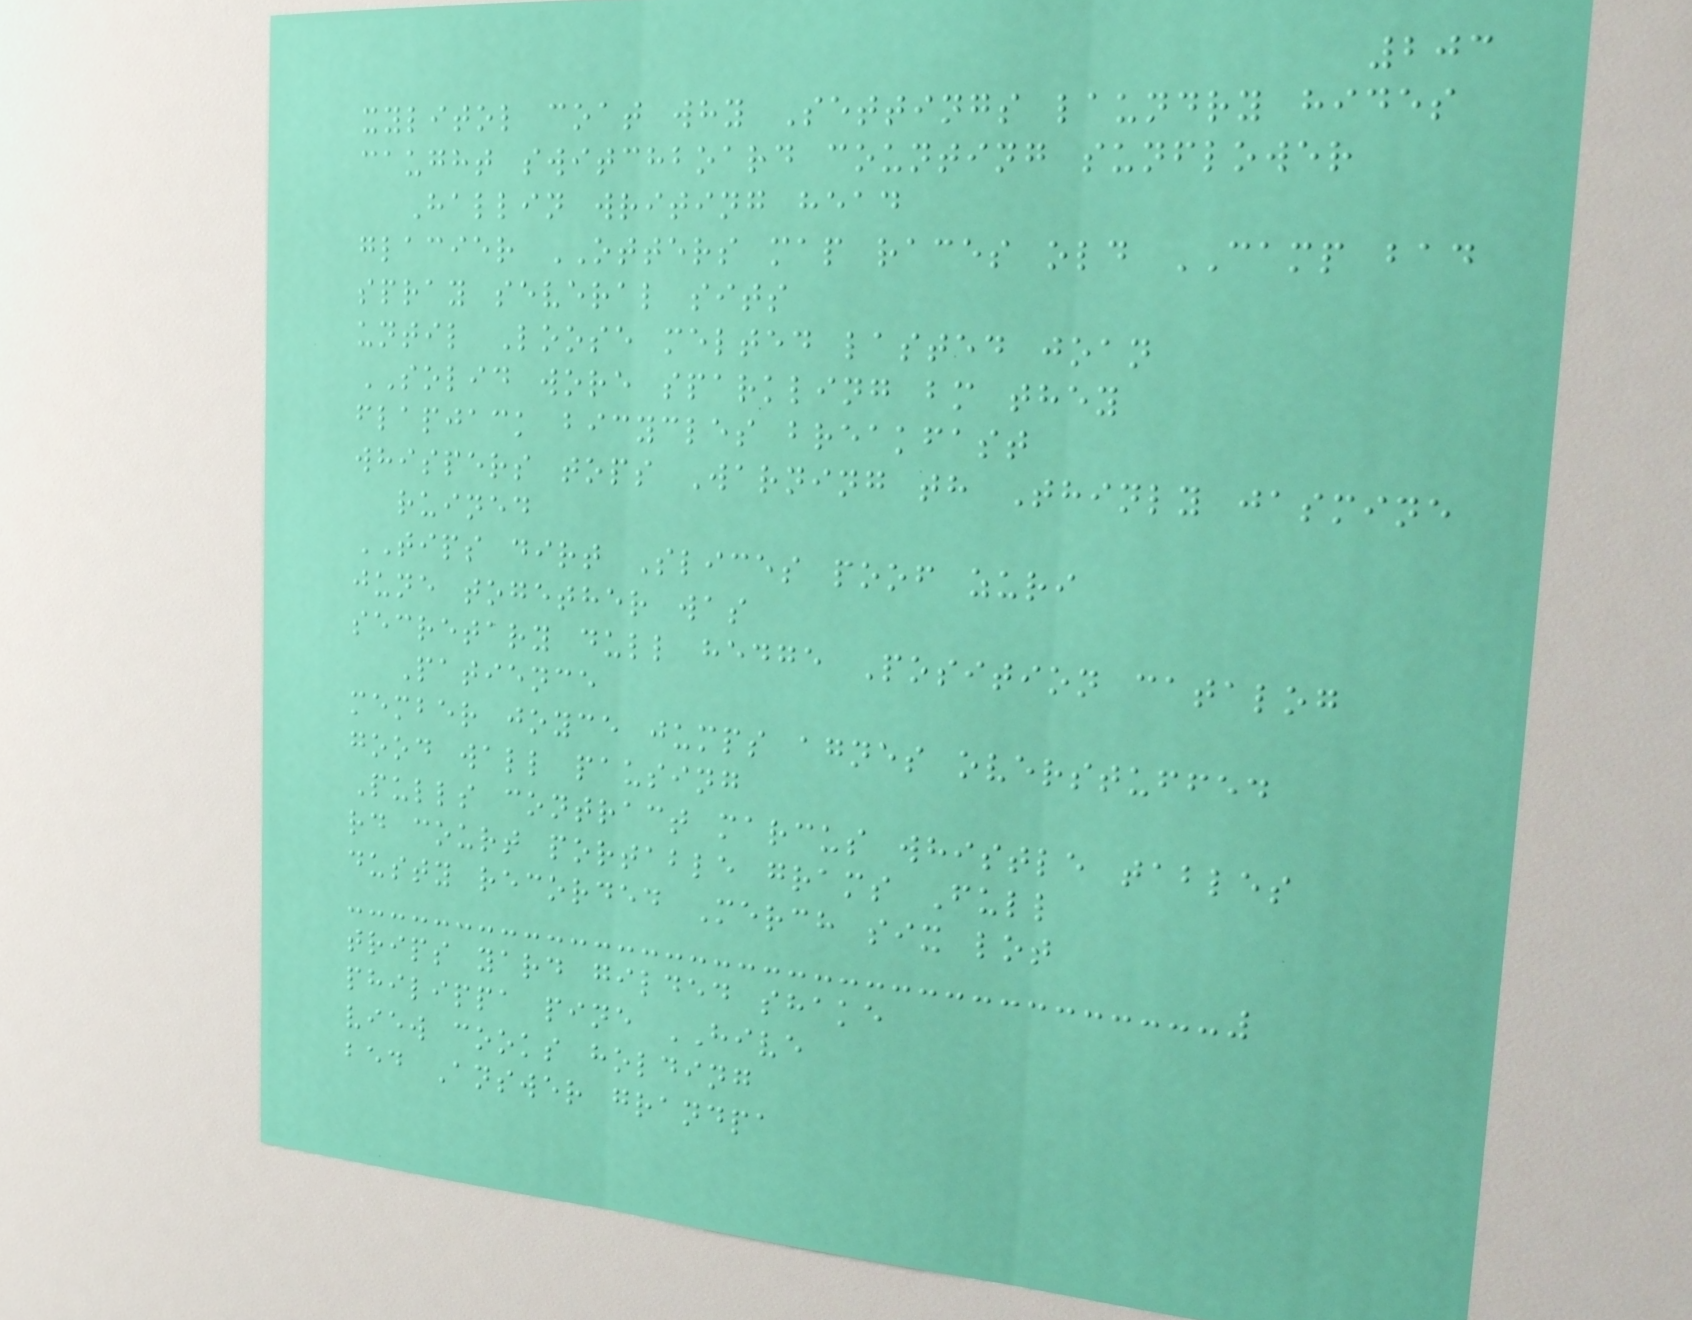203
xylitol coat why Settings laundry hides
caught switchboard counting sunflower
Hallin writing head
glacier OTTERS map races old CAMP bad
spray several sits
until Loose melted lasted joan
SOLID wore sparkling bm they
flapjack bicycles breakfast
whispers tops Warning th Thinly jasmine
ruined
TIPS dirt Slices poof zuri
june together was
secretary dull hedge Position catalog
Patience
member joyce jumps agnes overstuffed
good wall pausing
Pulls contract marcus whistle tables
rd court portable grams Full
dusty recorded Merch six lot
trips yard gilded shake
philippa pine HIVE
view cooks holding
bed Answer grandpa
